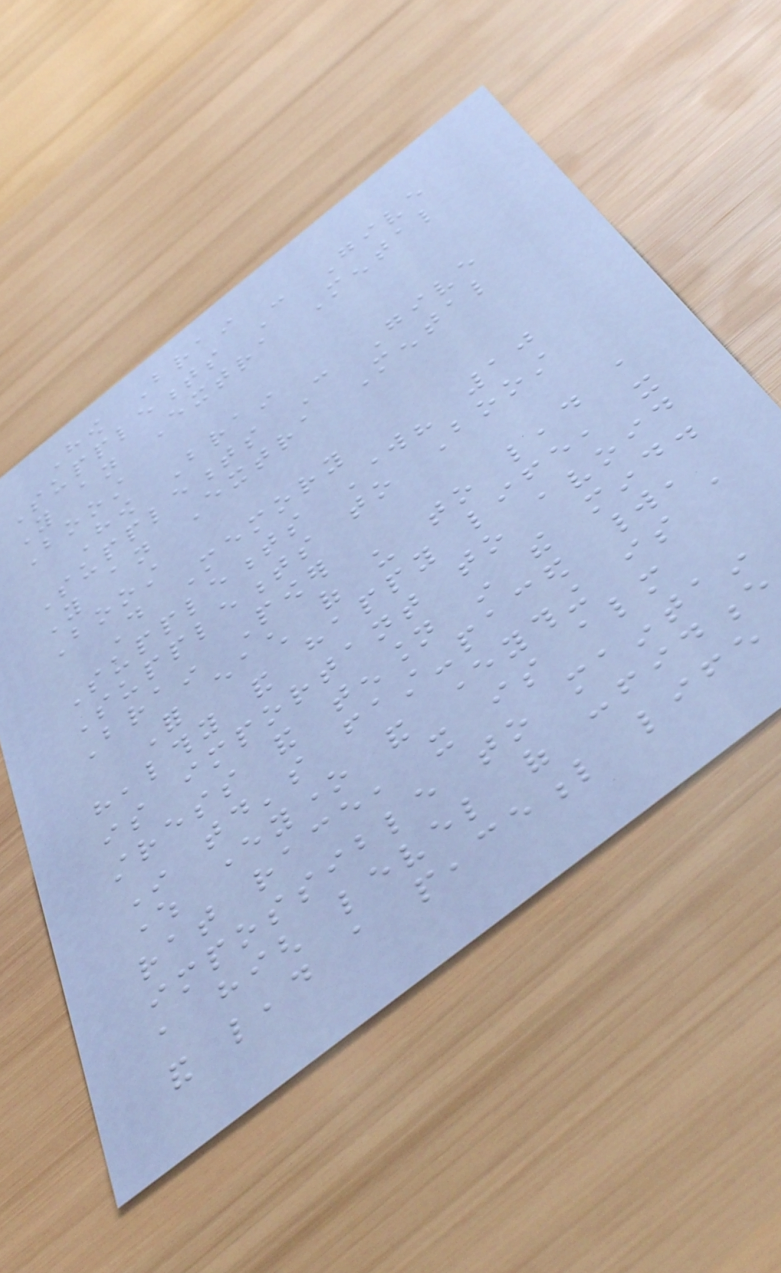How Brain
Supplements Can Give
You an Extra Mental
Boost
How Brain
Supplements Can Give
You an Extra Mental
Boost
Do Memory
Supplements Work? 10
Supplements to Boost
Brain Power
For each of us to lead a
healthy and happy life, it
is important to avoid
stress and tension in the mind.
In today's fast-paced world,
where everyone and everything is a
rat race, it is almost
impossible to maintain
a high level of confidence
and lead a peaceful life
